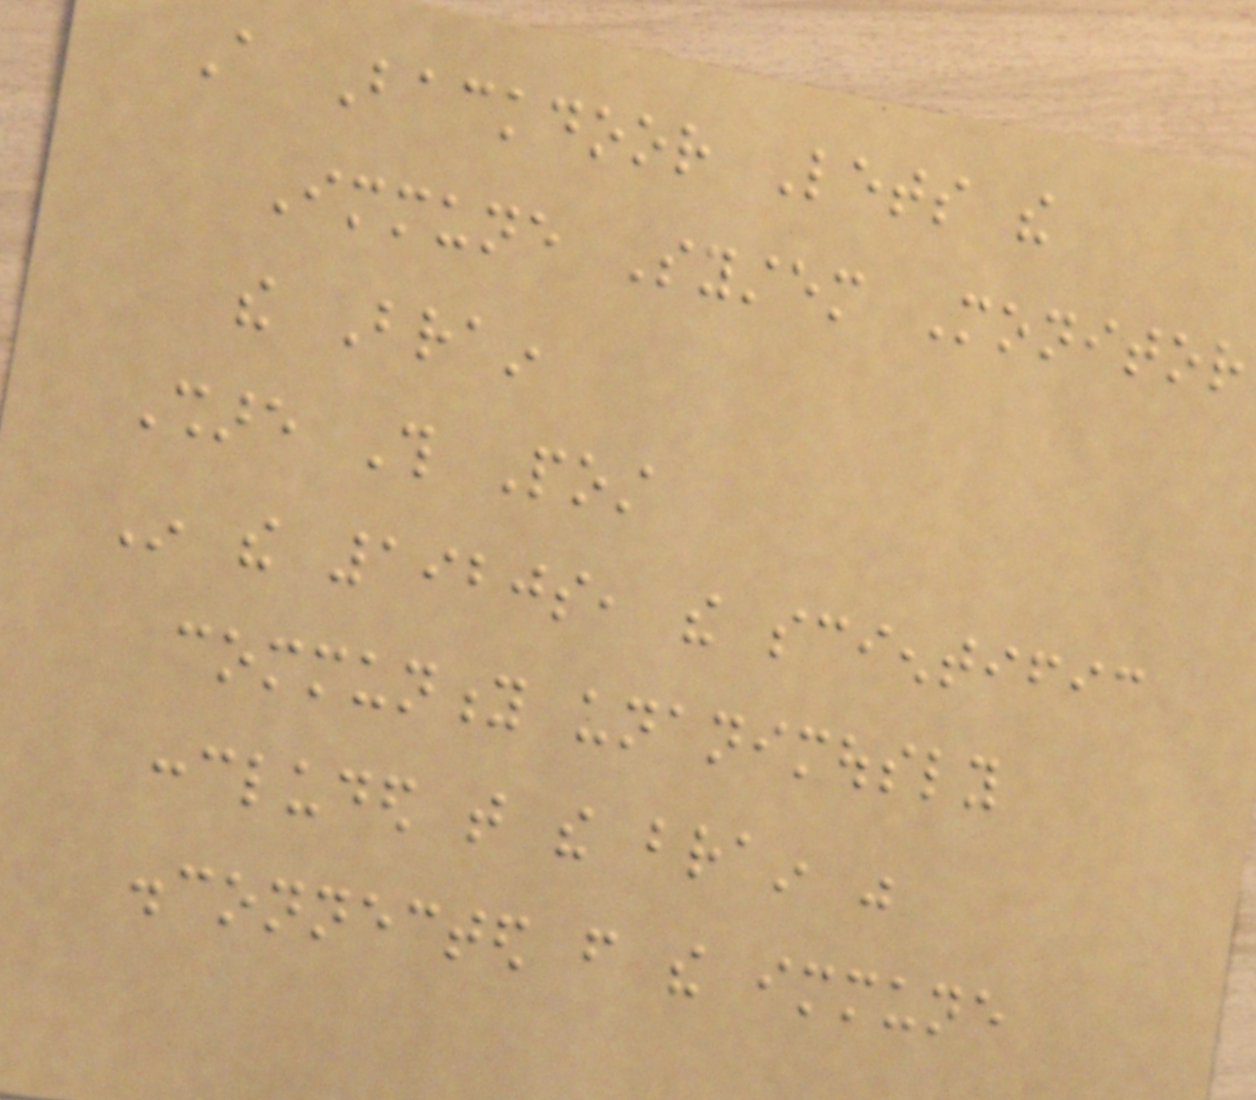A Backdoor Lets the
Immune System Monitor
the Brain
Share This Post
In the 1920s, the scientific
community unanimously
concluded that the brain was
disconnected from the immune
